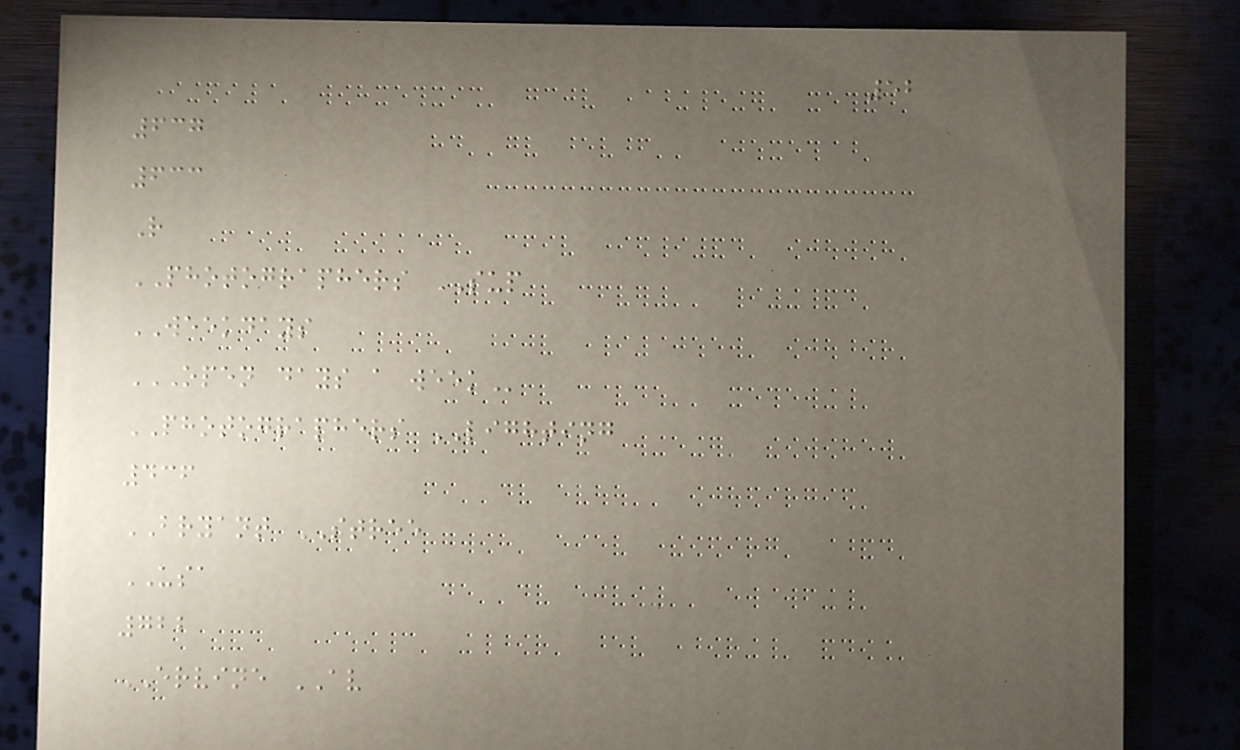52
637
633
R
PHOTOGRAPHERS SUP
WEEKDAYS
OPEN DAYS A WEEK
PHOTOGRAPHERS LIGHTING
436
BRYANT STREE
USA
722
ERVINE AV
